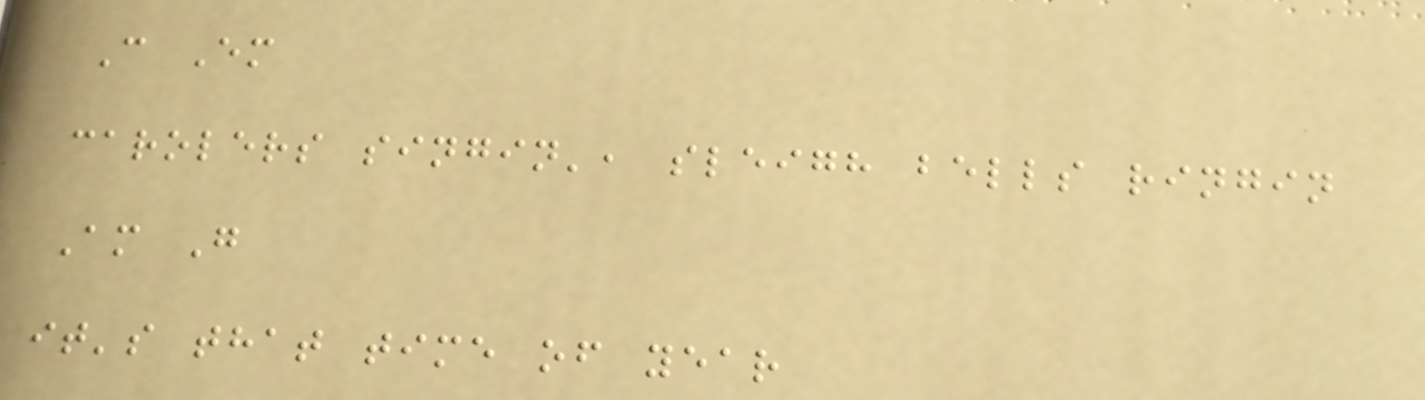C Em
carolers singin', sleigh bells ringin
Am G
it's that time of year
